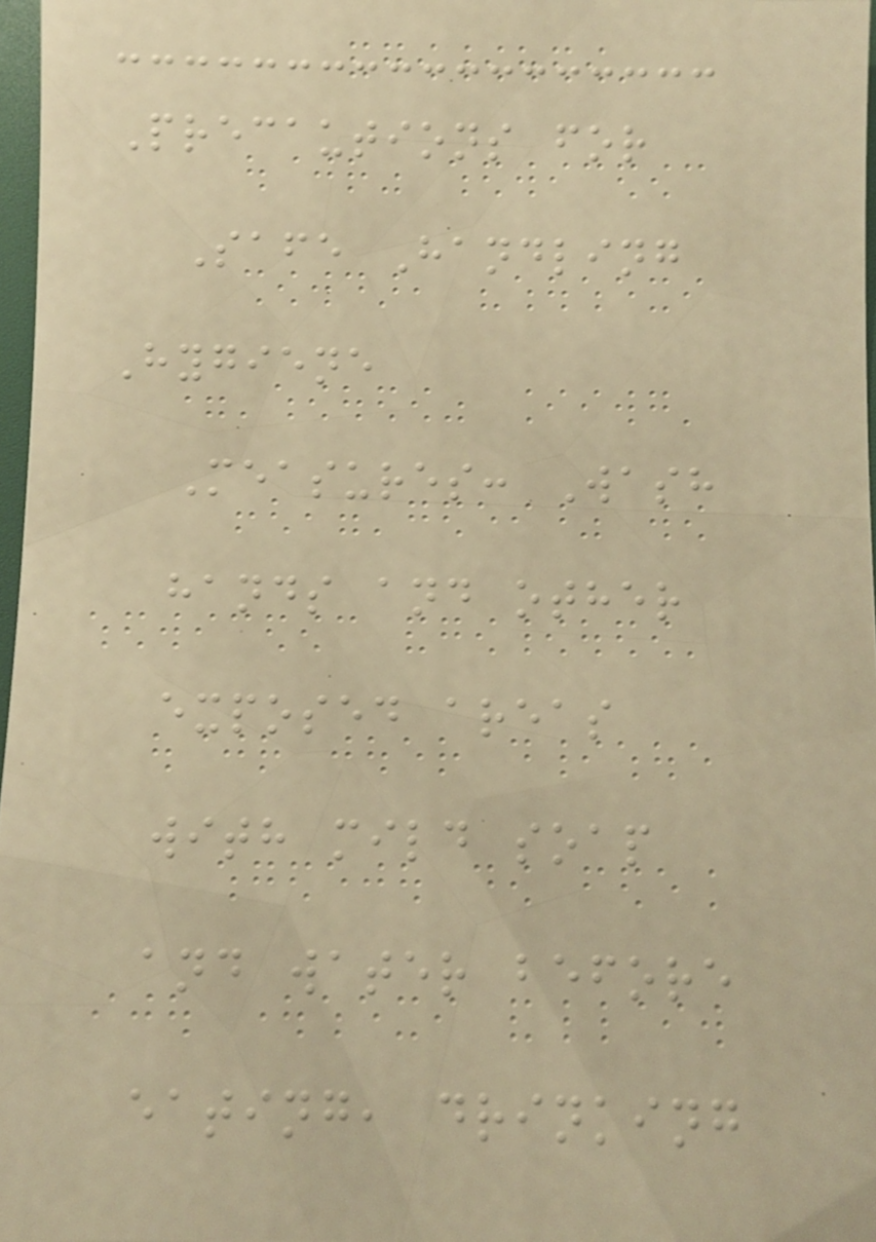Precautions for
Safe Handling
Hygiene
Measures: Wash
hands and other
exposed areas
with mild soap
and water before
eating, drinking
